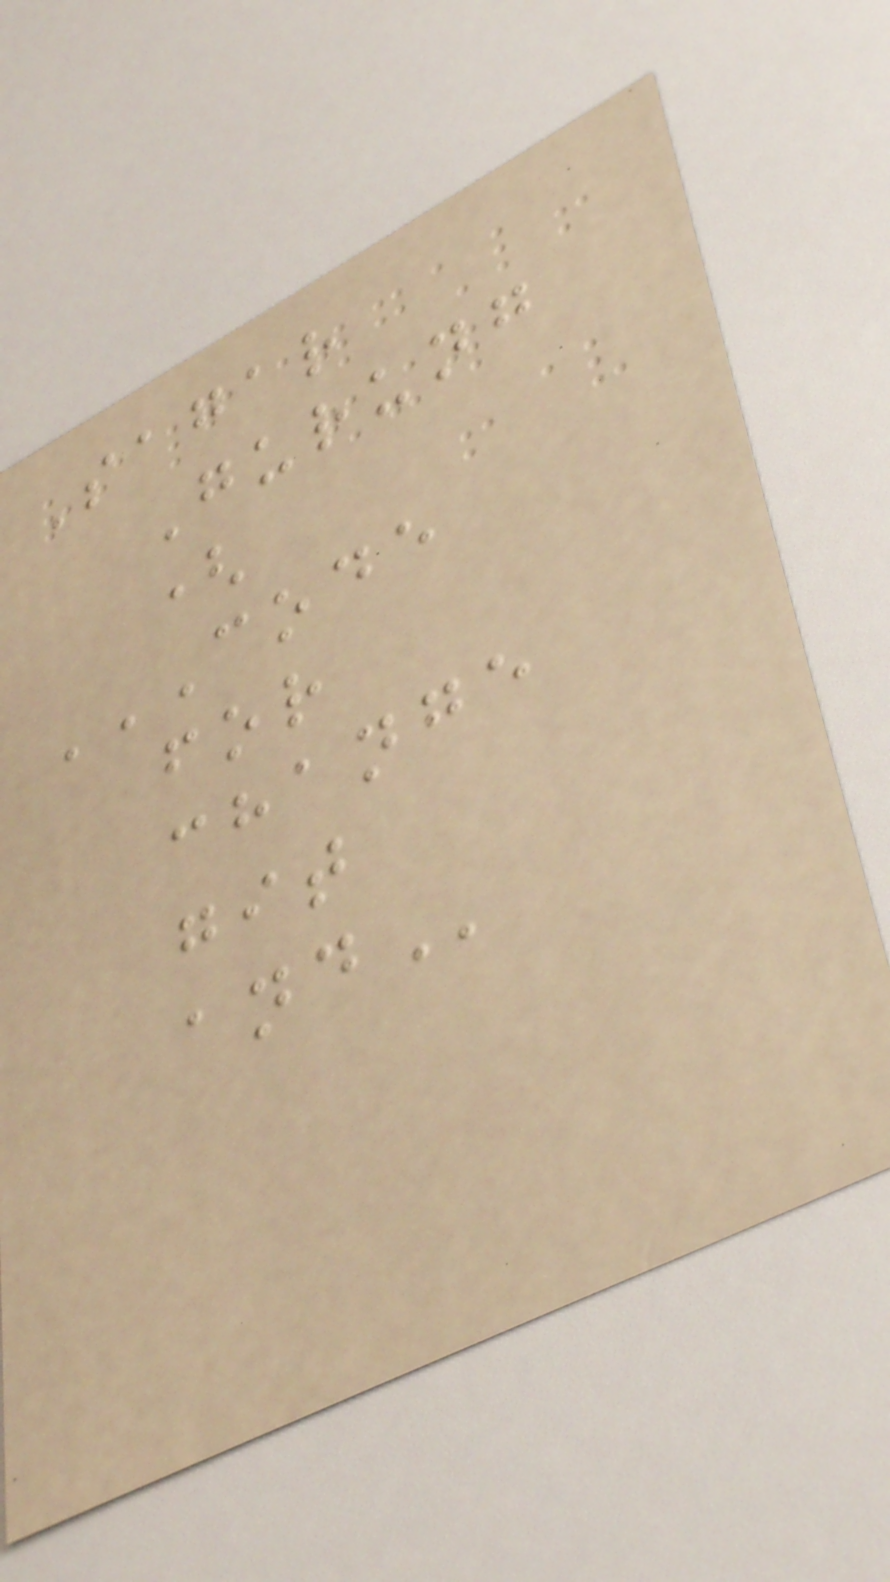Sagar
Gurung
(
CODE
FOR
CHANGE
GIT
AND
